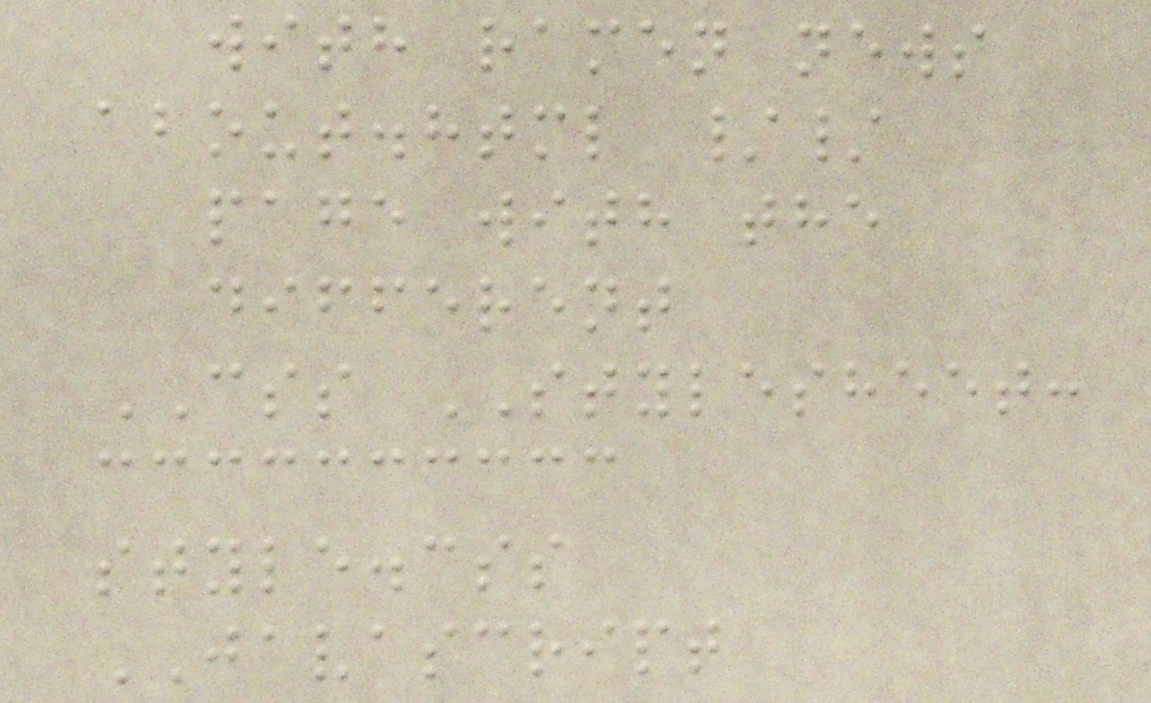with ramen news
about.html //
page with the
different
CSS STYLESHEET:
style.css
JAVASCRIPT
